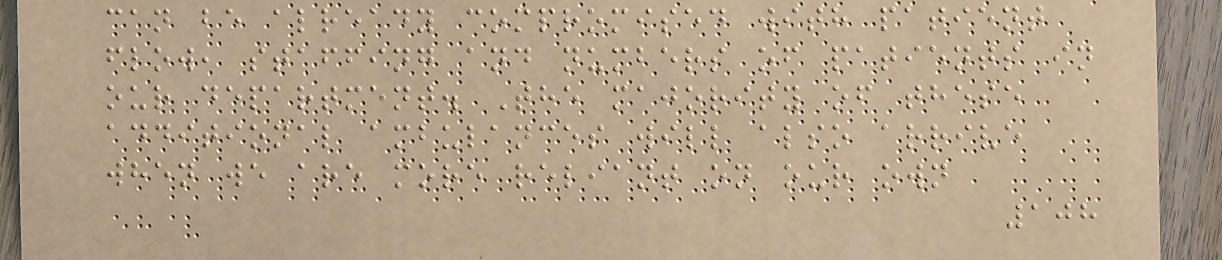can be already compromised with patient
flow, staffing and numbers of patients in
our department. The majority of these
additional ambulances will also arrive
when we are more reliant on our own
108
